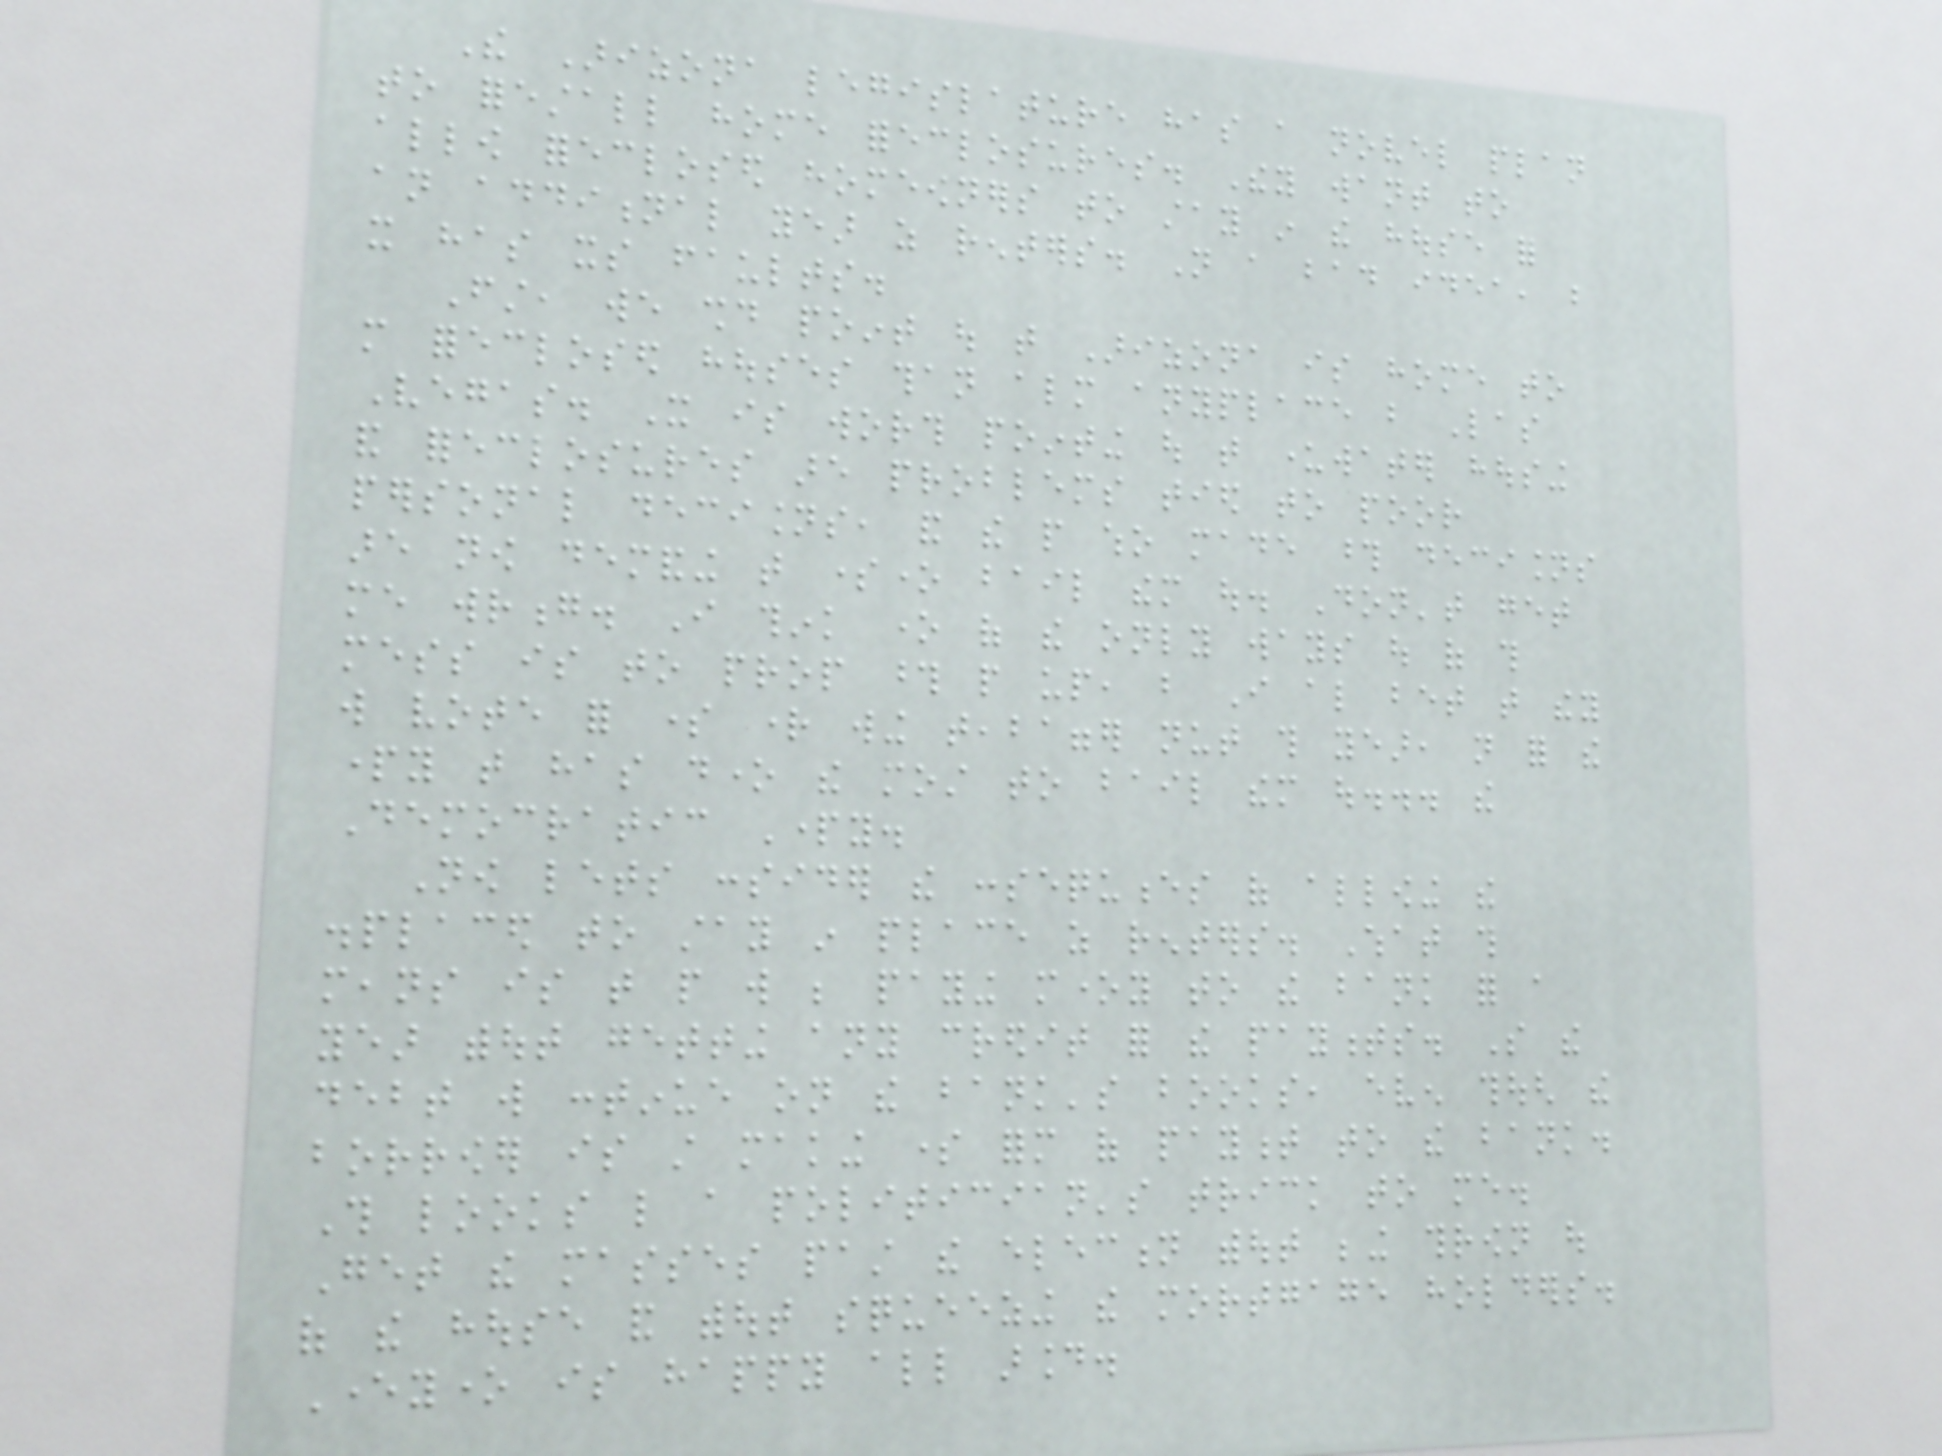The Arizona legislature has a novel plan
to forestall home foreclosures. They want to
allow foreclosed homeowners to stay in the house for
an additional year as renters. Not a bad idea, but
it has its faults.
First, we should point out that Arizona is home to
more foreclosed houses than almost anyplace but Las
Vegas. It is worth pointing out that underwater housing
and foreclosures are problems tied to poor
personal decisions, and the people who made those decisions
are now demanding that someone bail them out. Don't get
me wrong. I think one of the only ways out of this
mess is to prop those people up, but I also bet that they
will vote for some right wing teabagger nut this year, not for the
party that has done the most to bail them out... the
Democratic Party.
Now lets consider the consequences of allowing the
displaced to stay in place as renters. What this
means is that people will be paying money to the bank for a
year without getting any credit for the payments. So the
debt will continue on the bank's books, even though the
borrower is still making some form of payment to the bank.
This looks like a politician's trick to me.
Get the masses past the election without being thrown out
of the house and without squeezing the mortgage holders.
Everyone is happy all around.
